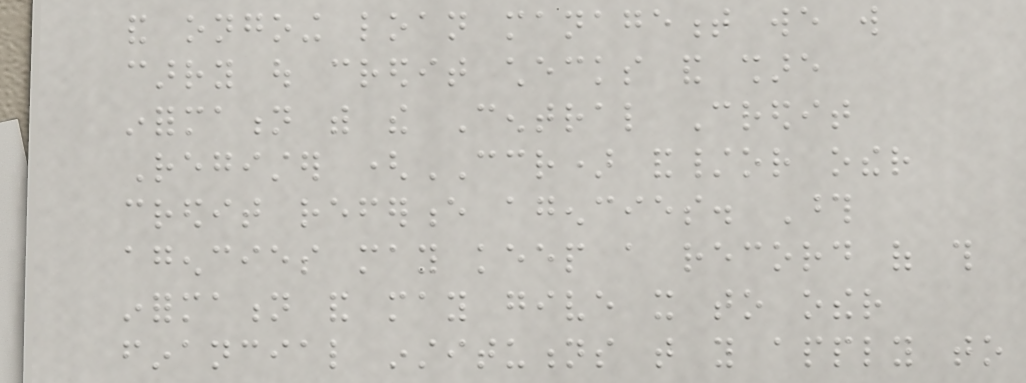and ongoing loan management we will
carry out credit checks and share
information with the Central Credit
Register (CCR) and/or other
credit reference agencies. Those
agencies may keep a record of this
information and may give it to other
financial institutions that you apply to
